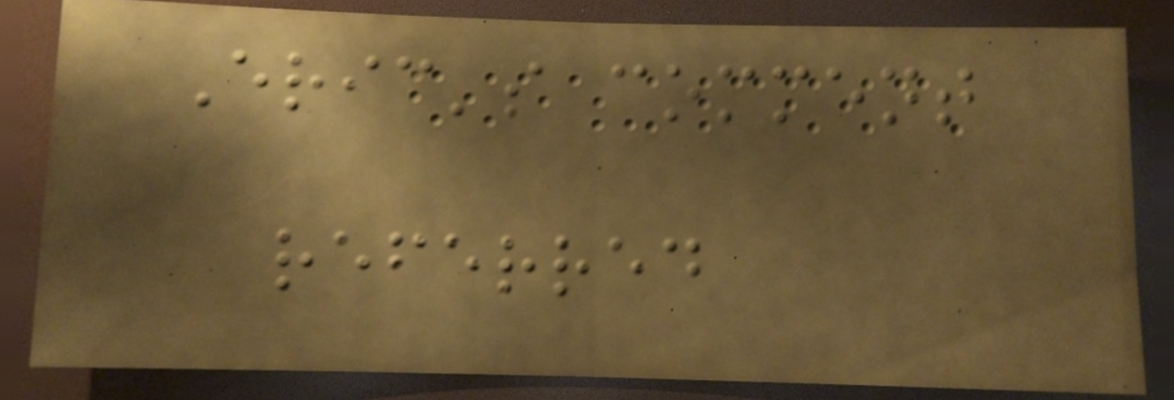Eric's comment
referred
